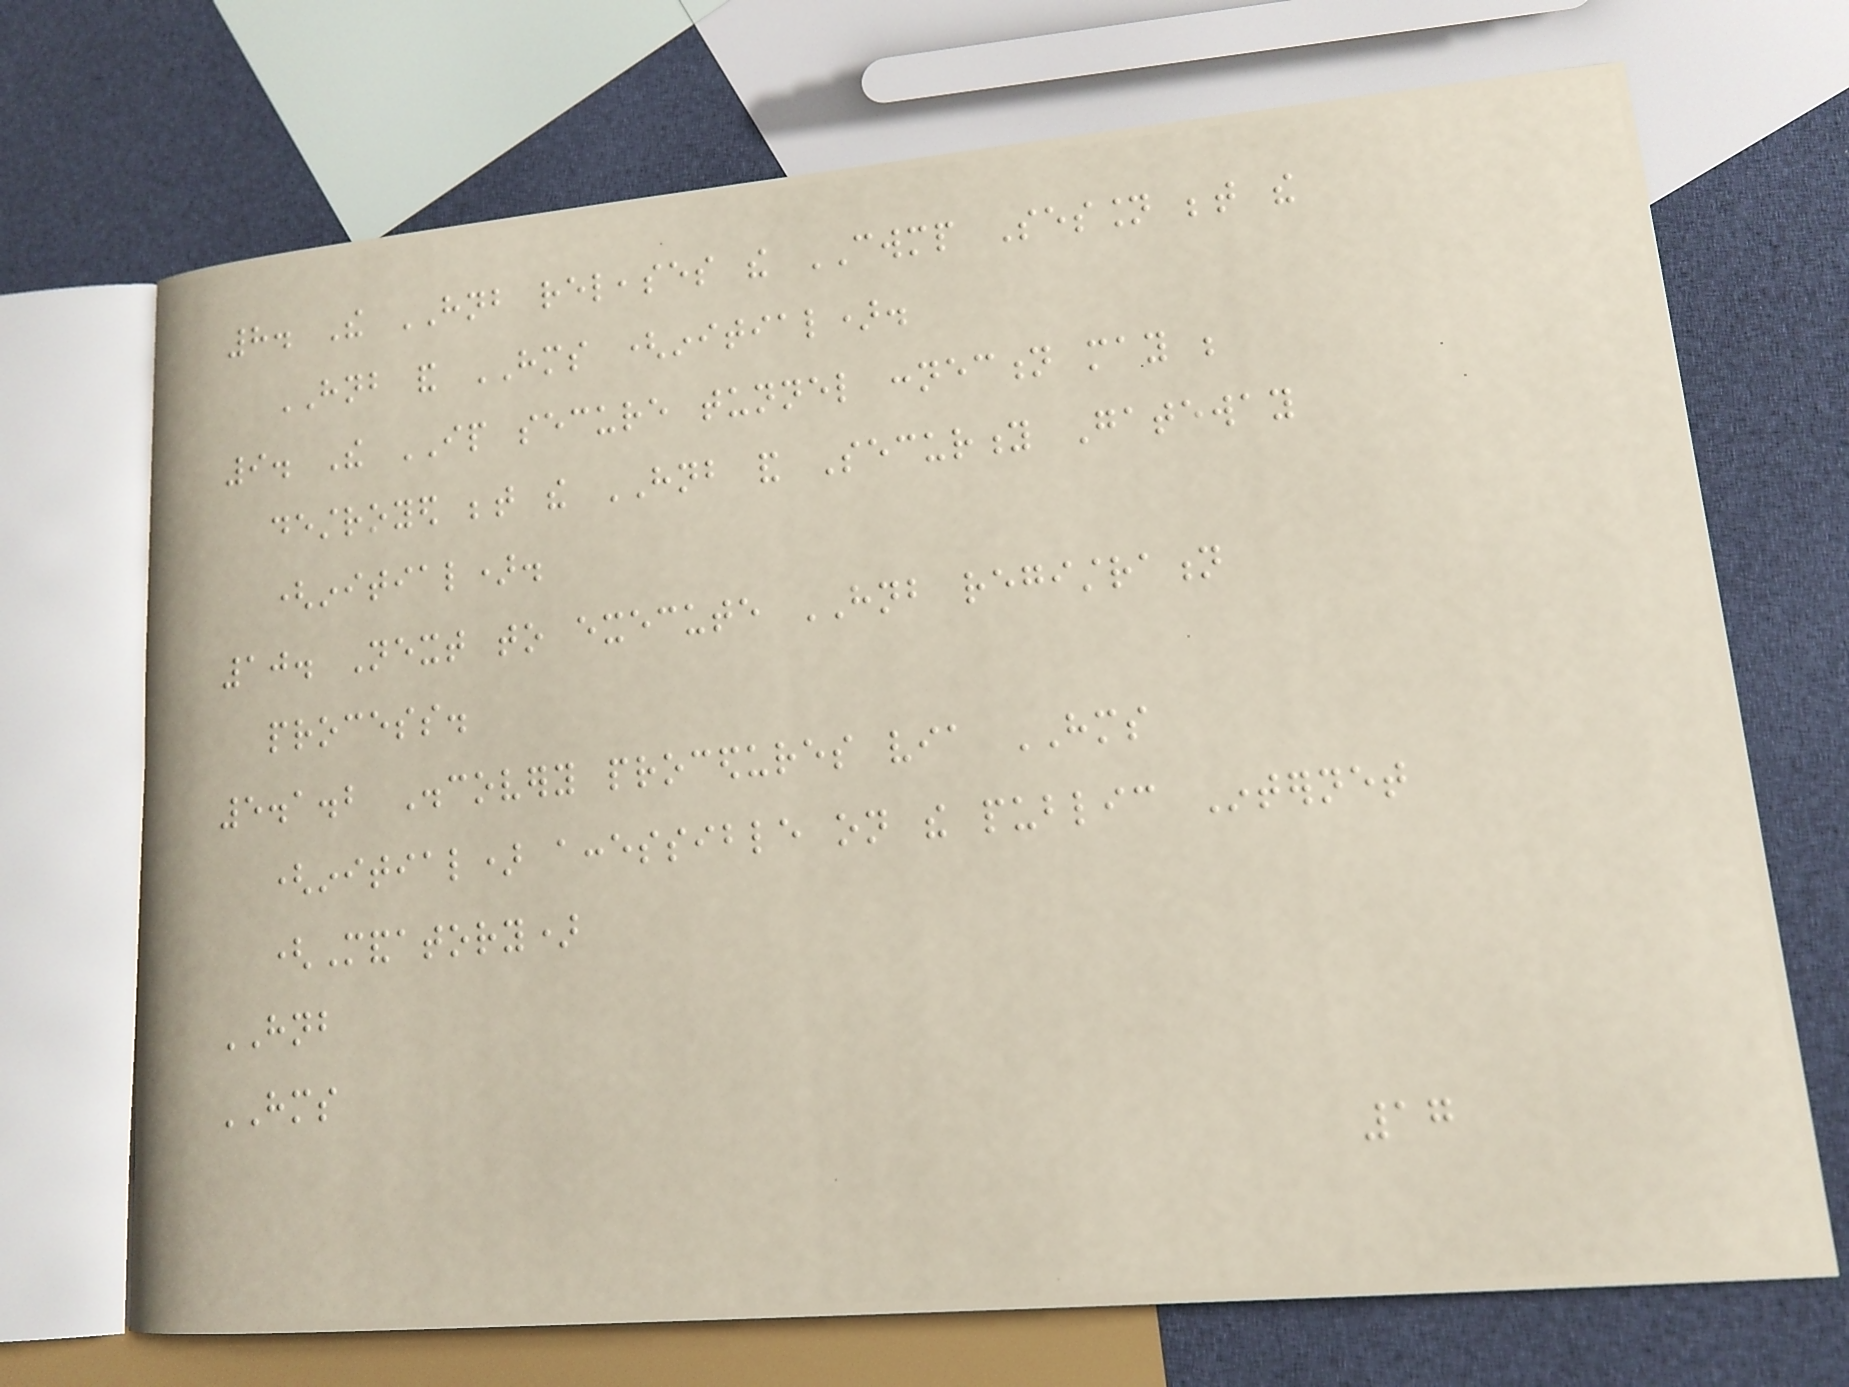8. The HNB releases the CWMP Session between the
HNB and HMS (initial).
9. The IP secure tunnel connection may be
destroyed between the HNB and Security Gateway
(initial).
10. Next to execute HNB registration
process.
5.1.2 Discovery procedures via HMS
(initial) accessible on the public Internet
(Mandatory)
HNB
HMS
17
